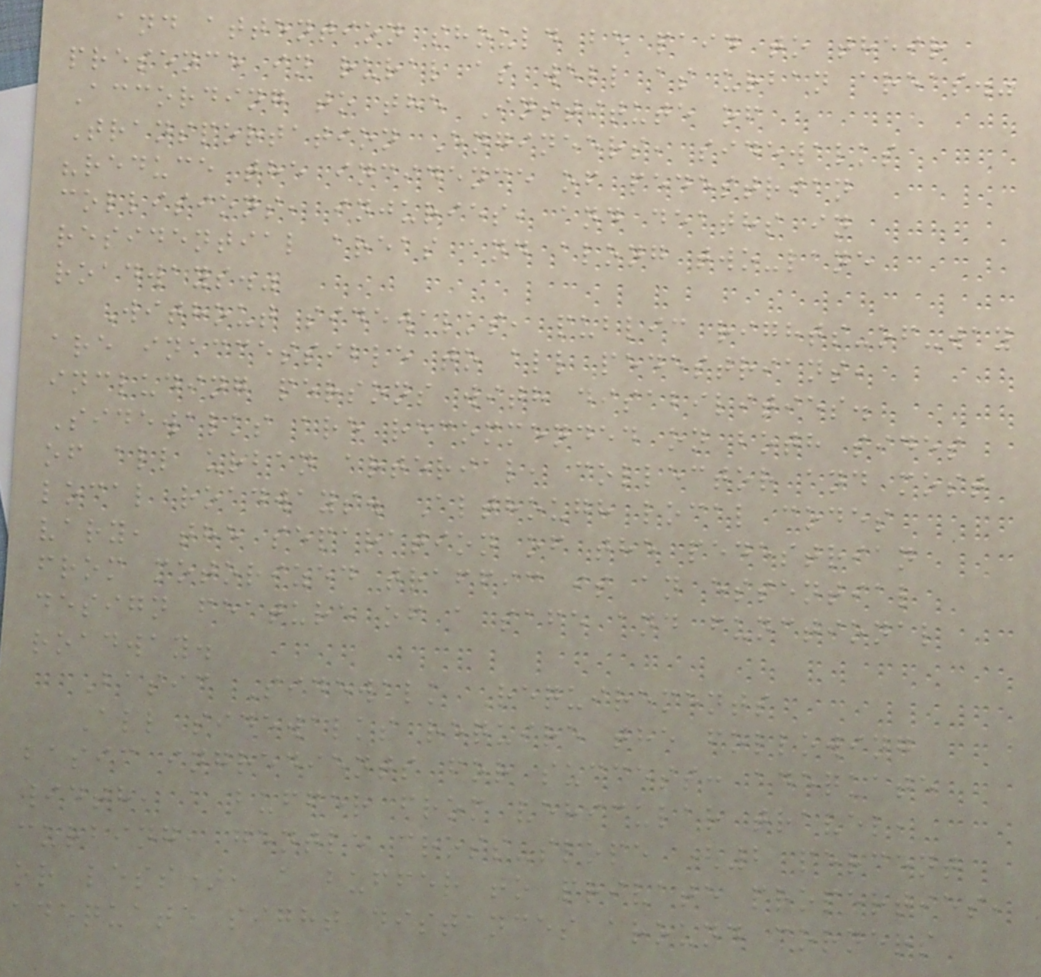and attention should be paid to their
presence in rural as well as urban areas."
According to the Institute of
Transportation Engineers, sidewalks
"reduce the incidence of pedestrian
collisions, injuries, and deaths in
residential areas and along two-lane
roadways."
Without sidewalks, public rights-of-way
are inaccessible to all pedestrians,
including persons with disabilities.
Sidewalks are recommended on both sides
of all urban arterial, collector and most
local roadways. Although local codes
vary, the separation of the pedestrian
from motorized traffic is an essential
design feature of a safe and functional
roadway.
Basic Sidewalk Requirements
All sidewalks require the following
basic ingredients for success: adequate
width, a buffer from vehicular travel,
curbing, gentle cross-slope (2 percent
or less), a buffer to private properties,
adequate sight distances around corners
